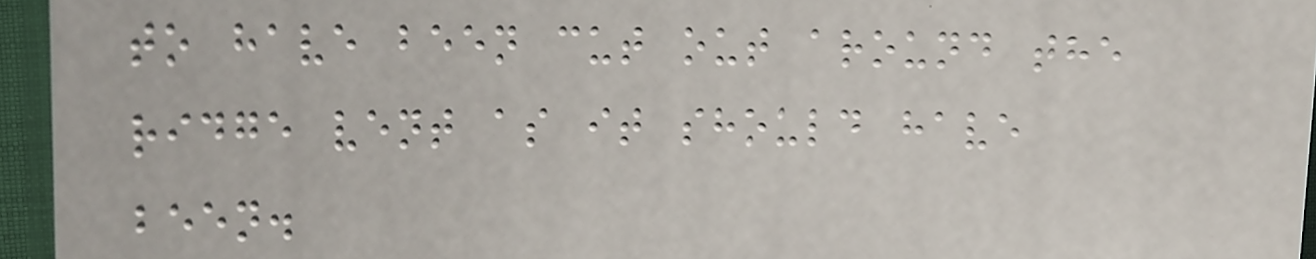to have been cut out around the
ridge vent as it should have
been.
